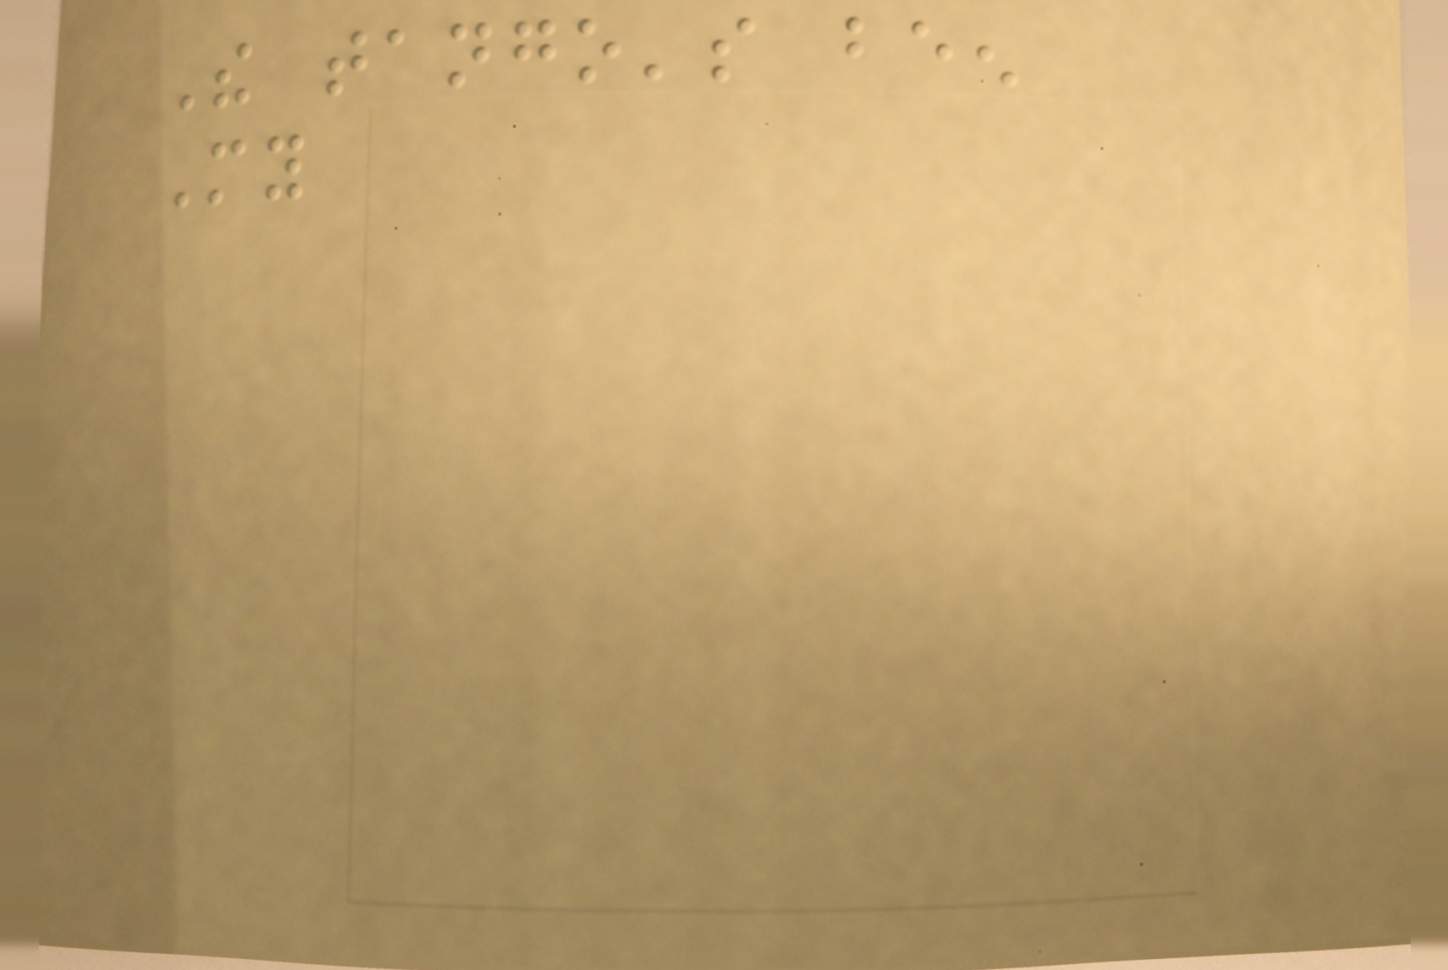The tango's been
My
